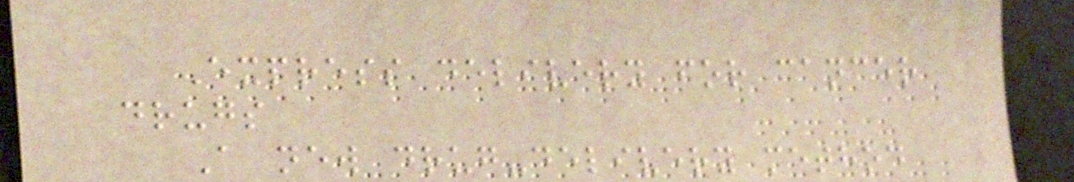Express delivery for cancer
drugs
A new drug-delivery method
